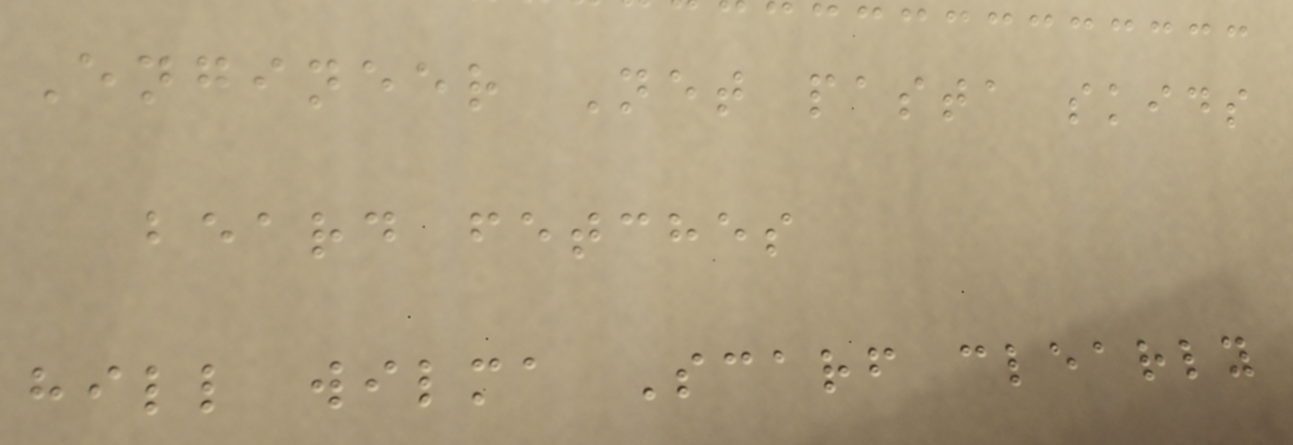Engineer Net pasta skids
beard fetches
hill wilma Scarf clearly
